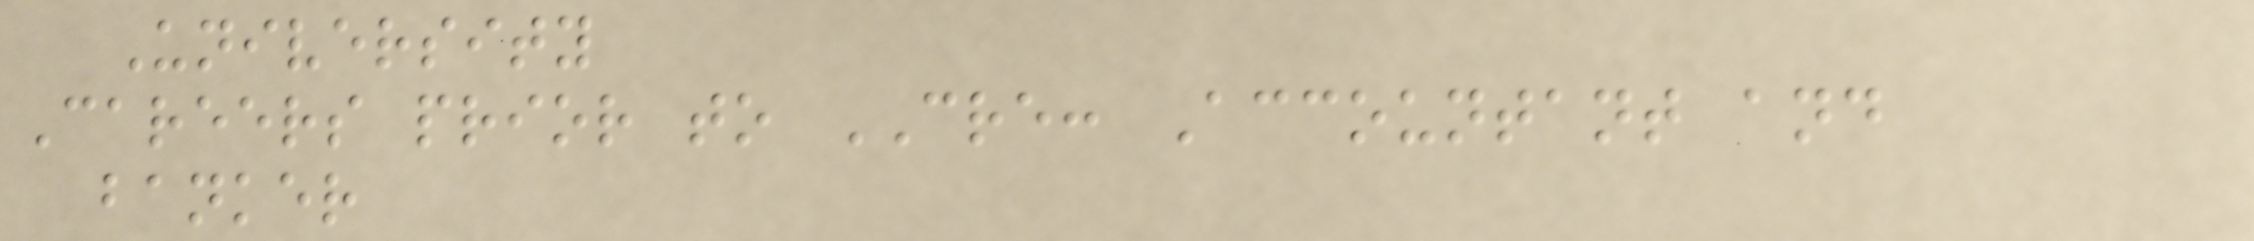University
Careers prior to CRE: Accountant and
banker
